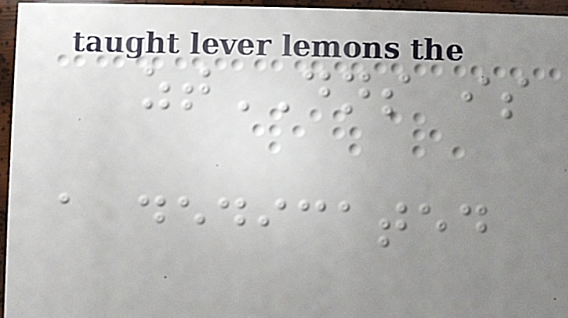ztDNS is
a dedicated
